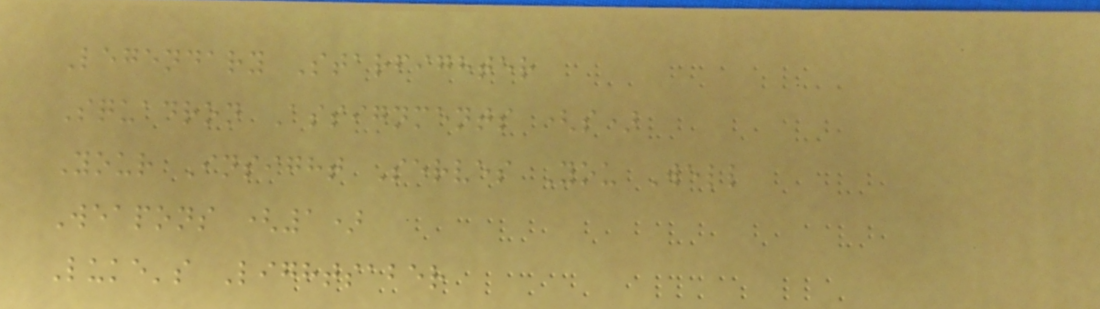Legendary Starfighter
Squadron Assignments (s)
Your Insight Serves You Well
Weapons (1)
Luke's Lightsaber
